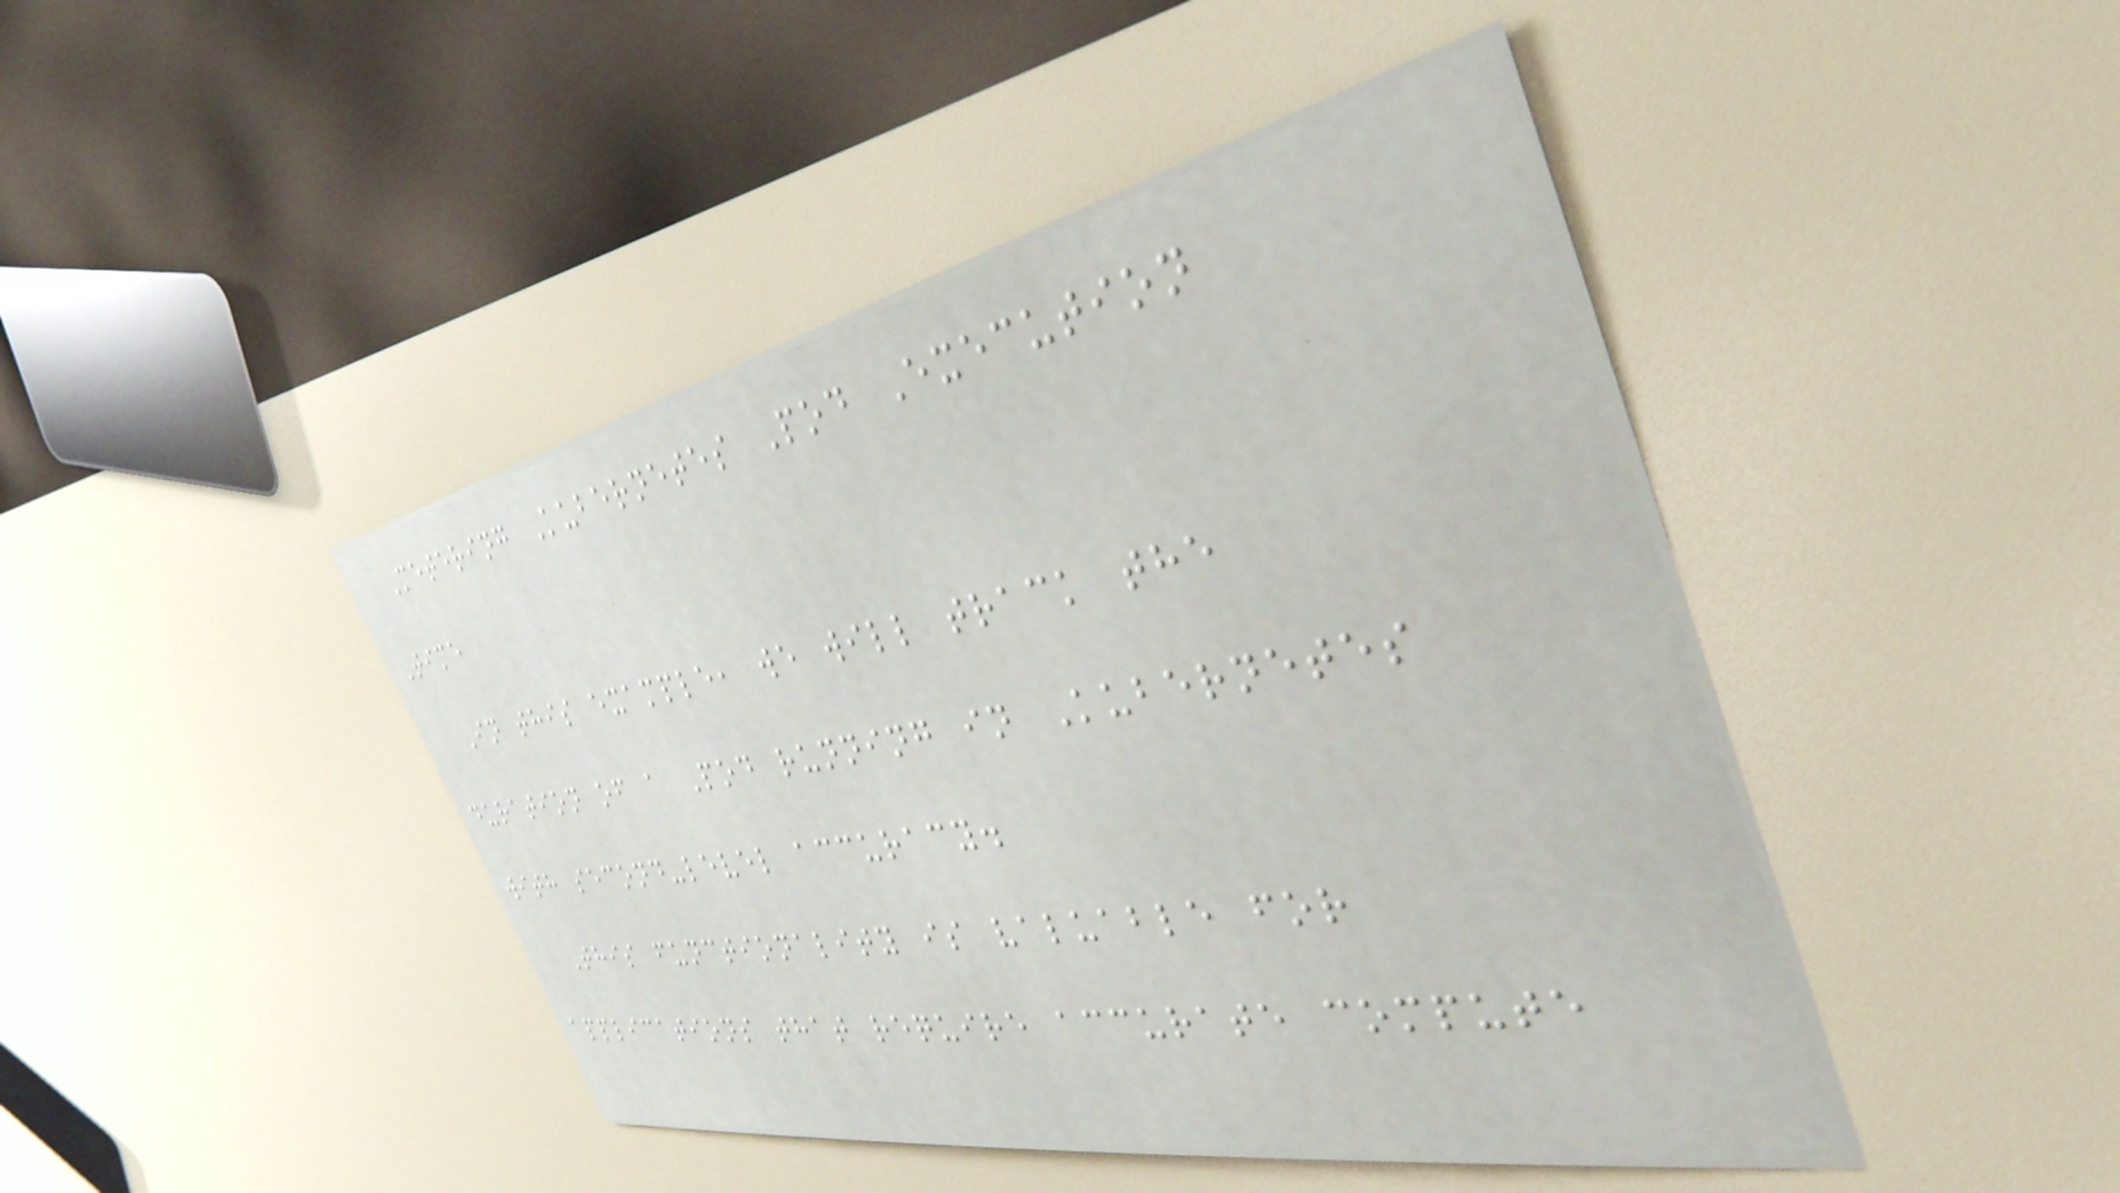Metering Kubernetes Pod Execution
Time
In this example, we will track the
duration of a Pod running in Kubernetes
with second-level accuracy.
This functionality is valuable for
applications that require accurate compute
